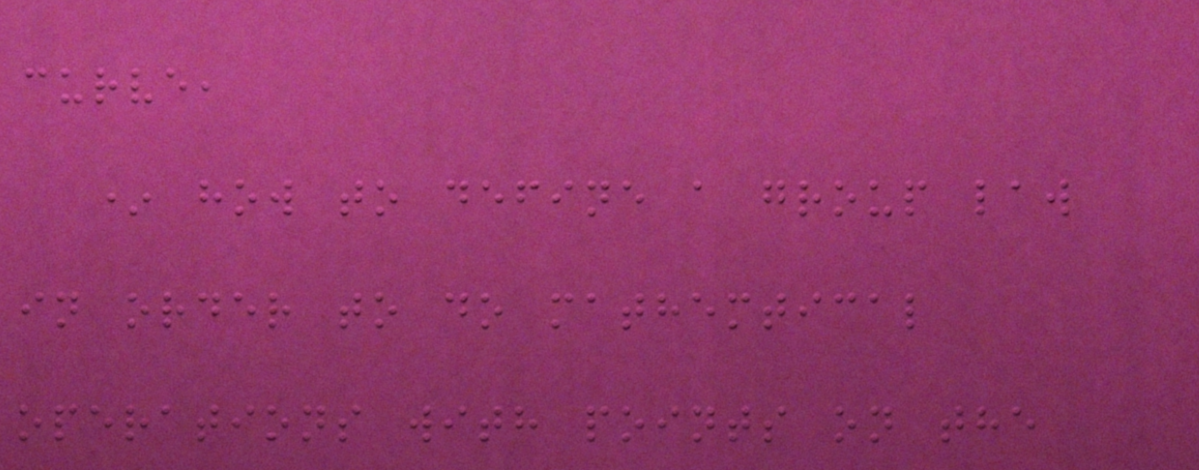curve,
* how to define a group law
in order to do mathemtical
operations with points on the
